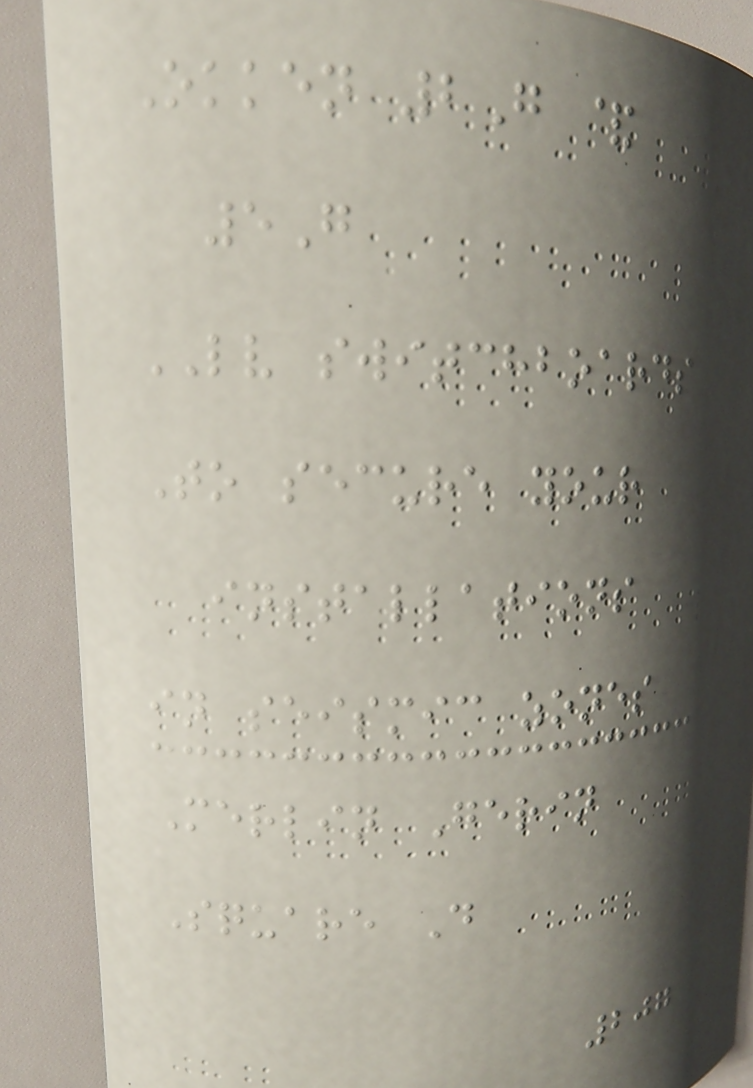Okken 2G &
5G
LV switchboards
To secure your
installations
in seismic zones
Merlin Gerin
Square D
207
